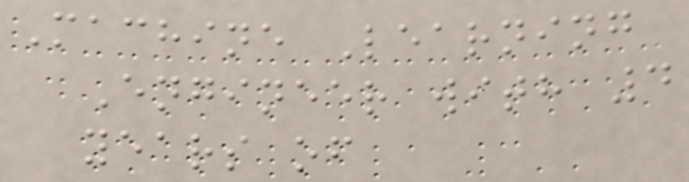Machine Learning
Engineer with 4
years of
